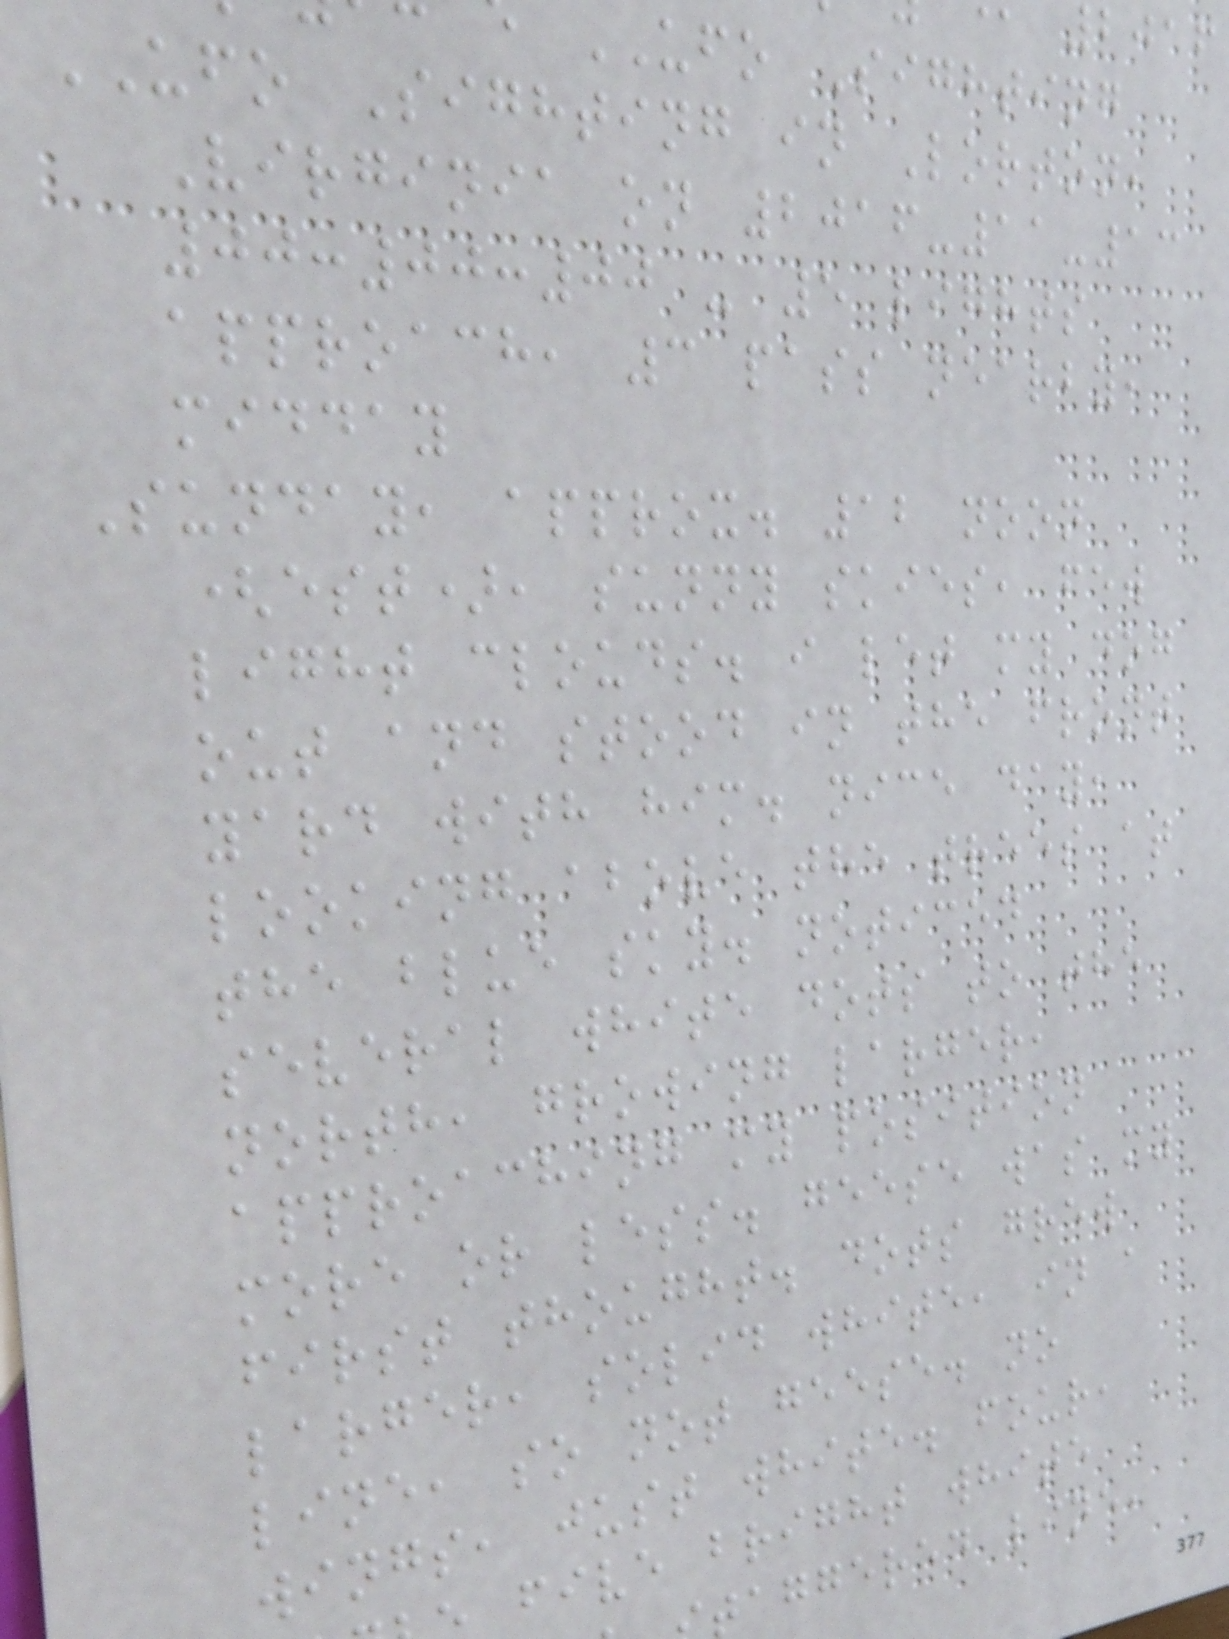UFO Sighting
UFO Sighting in Lorton,
Virginia on 2016-11-13
00:00:00 - 5 lights
approach, 3 pass nearby,
midday
Sunday, approx. 12 noon
(est), sunny skies, few
light clouds. i let my dog
out and stood in the front
yard with him. nice day,
looking above the trees at
the blue sky. noticed
several white dots to the
north, growing larger,
approaching my position
more or less. geese was my
first thought. dots grew
larger, solid white, in a
line, so not geese. no
wings, just white. four,
five bright white
taggered line,
